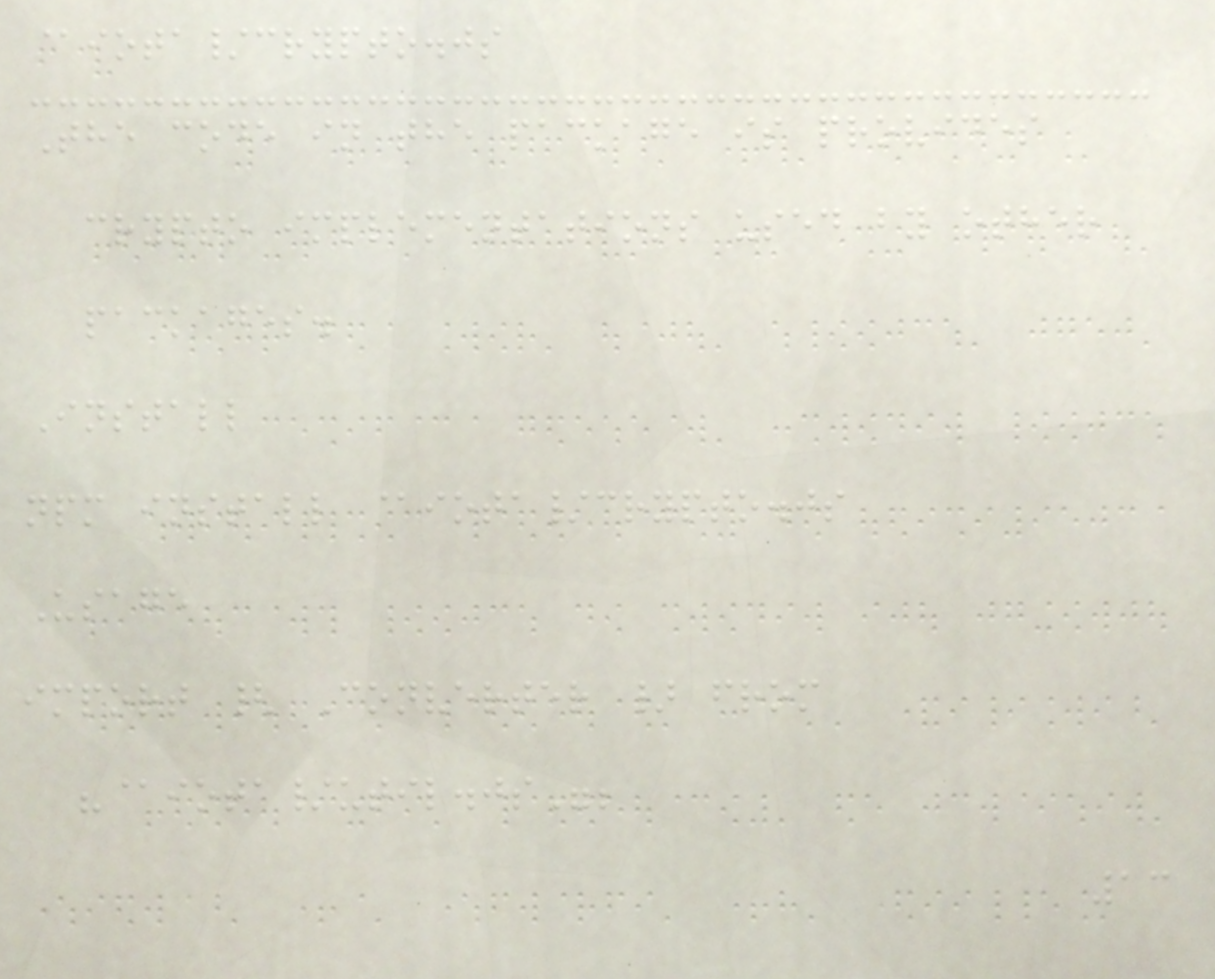@iota/crypto.js
The code in the package is provides
crypto implementations used by other
packages.
Install
npm install @iota/crypto.js
Usage
import { Converter } from
"@iota/util.js";
13
